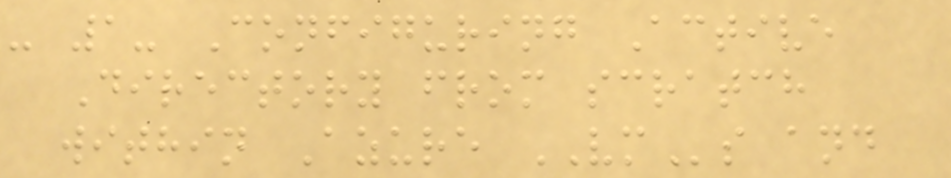- 1- Configuring Active
Directory from scratch
within Azure VMs and
